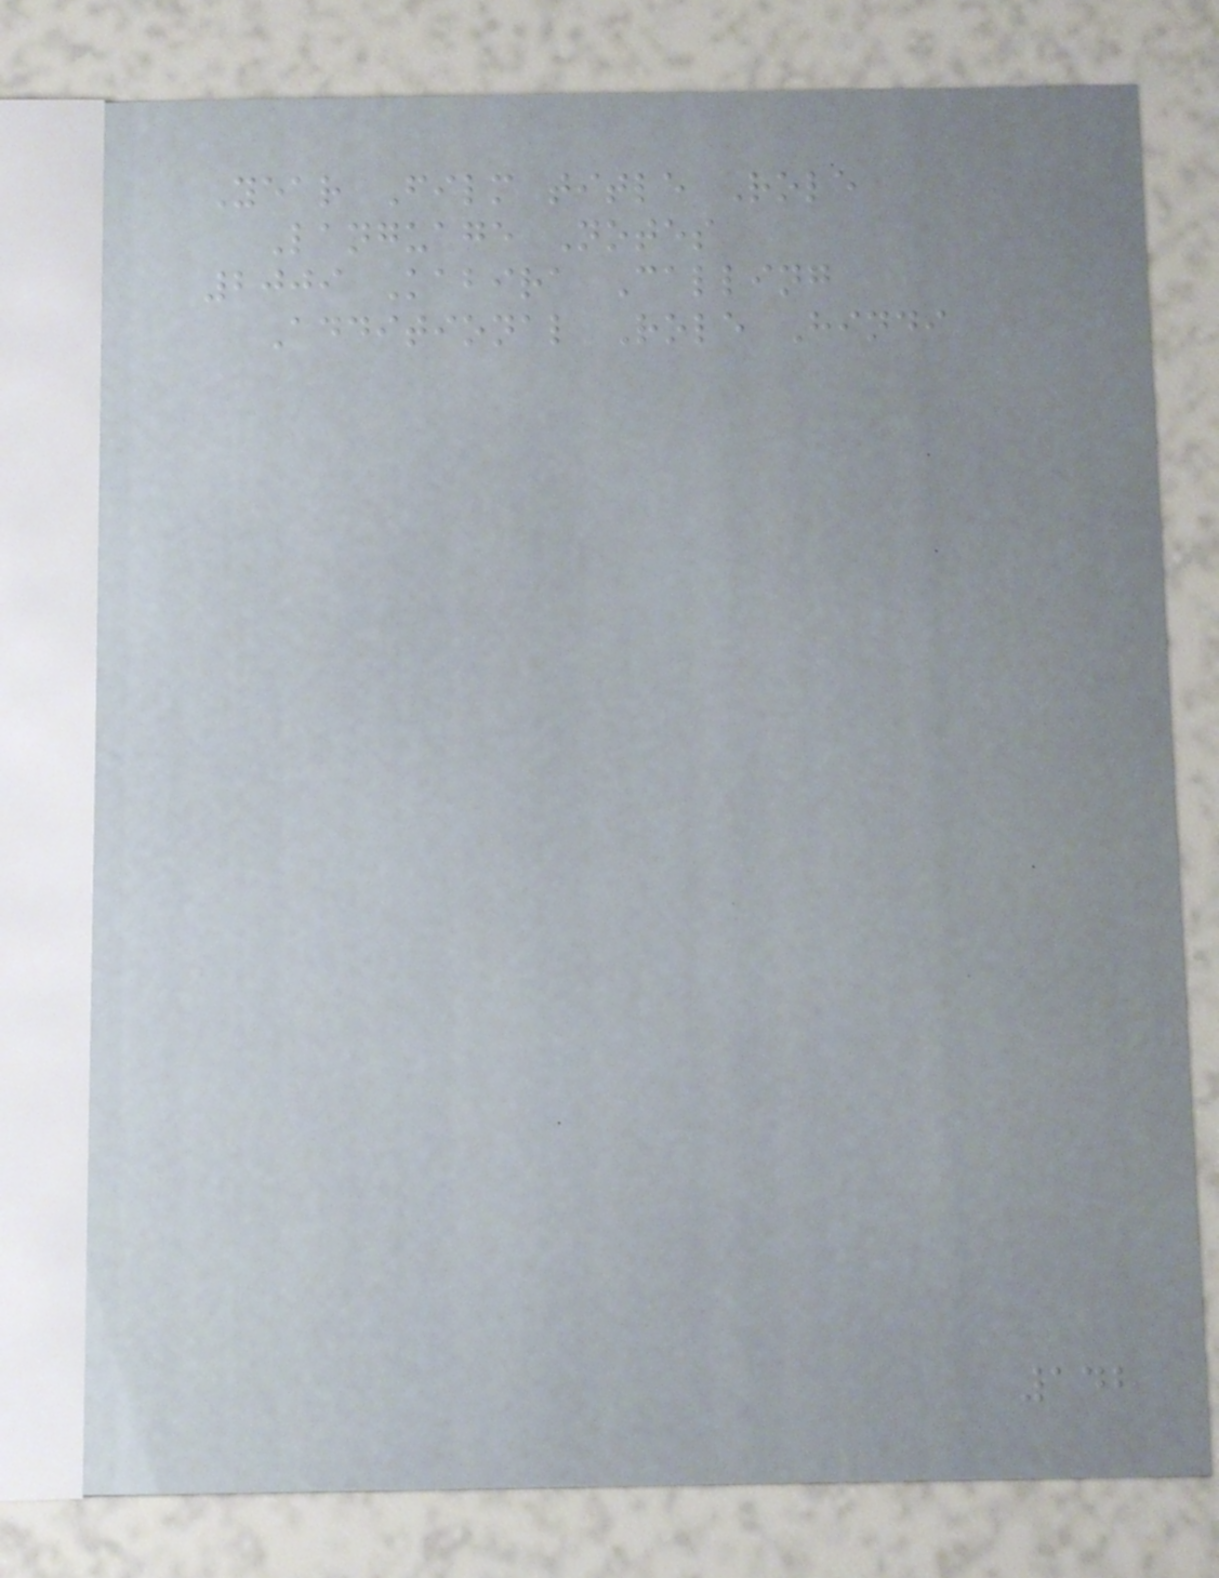Year Film title Role
Language Notes
2009 Kabira Calling
Additional Role Hindi
142
